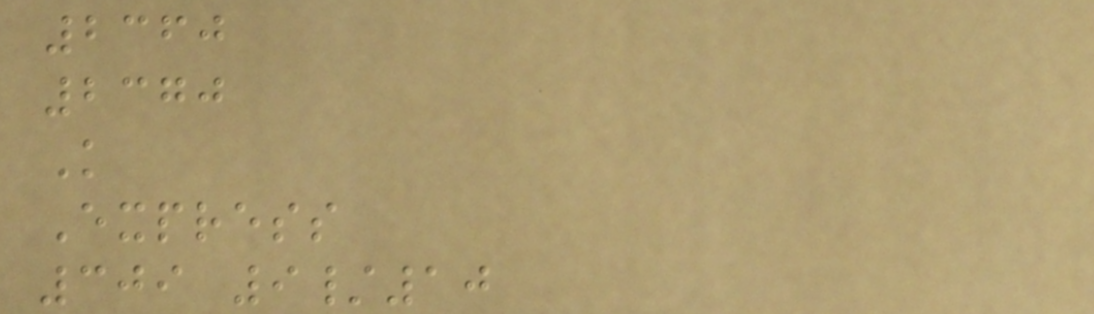2360
2370
K
Express
309 9/10
